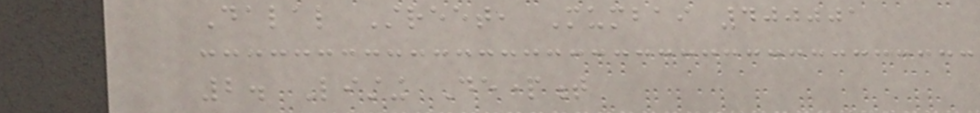Dalal Street, Mumbai 400001
2. Listing Department
